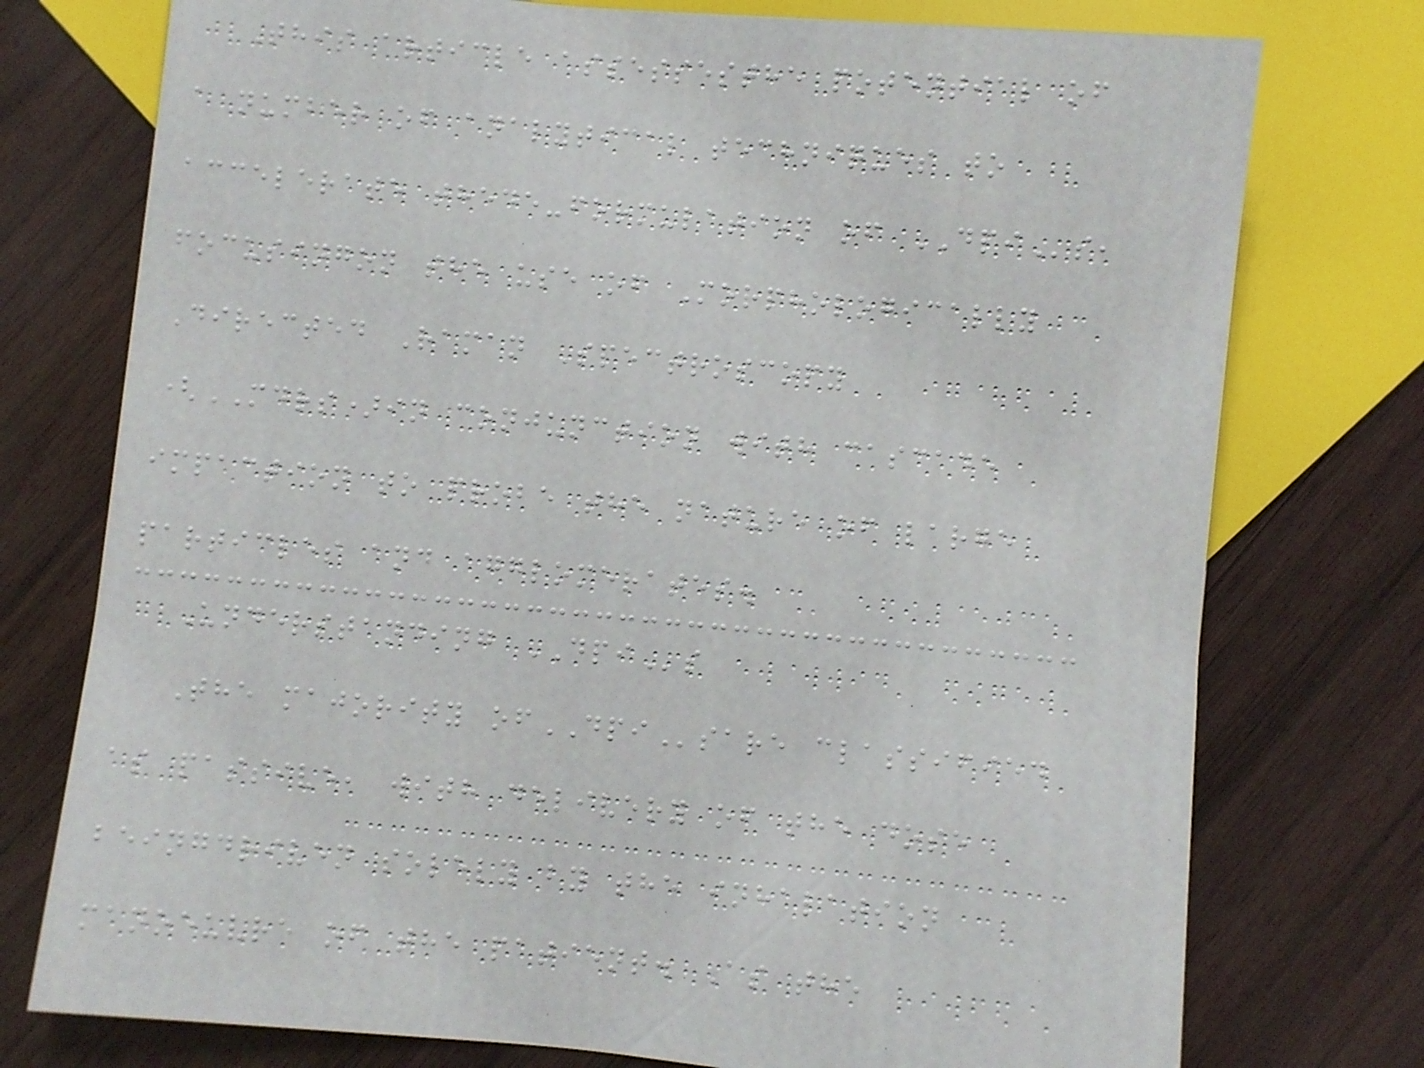This article assessesthe potential of
a number of analytical techniques to
accelerate thede-formulation of DPIs,
focusingon the use of Morphologically
Directed Raman Spectroscopy
(MDRS)in conjunction with cascade
impaction to probe the nature of large
particles and agglomerates.
Understanding DPIs
The majority ofDPIsare classified
as passive, with delivery of the dose
beingdriven solely by the inhalation
manoeuvre of the patient. As the
